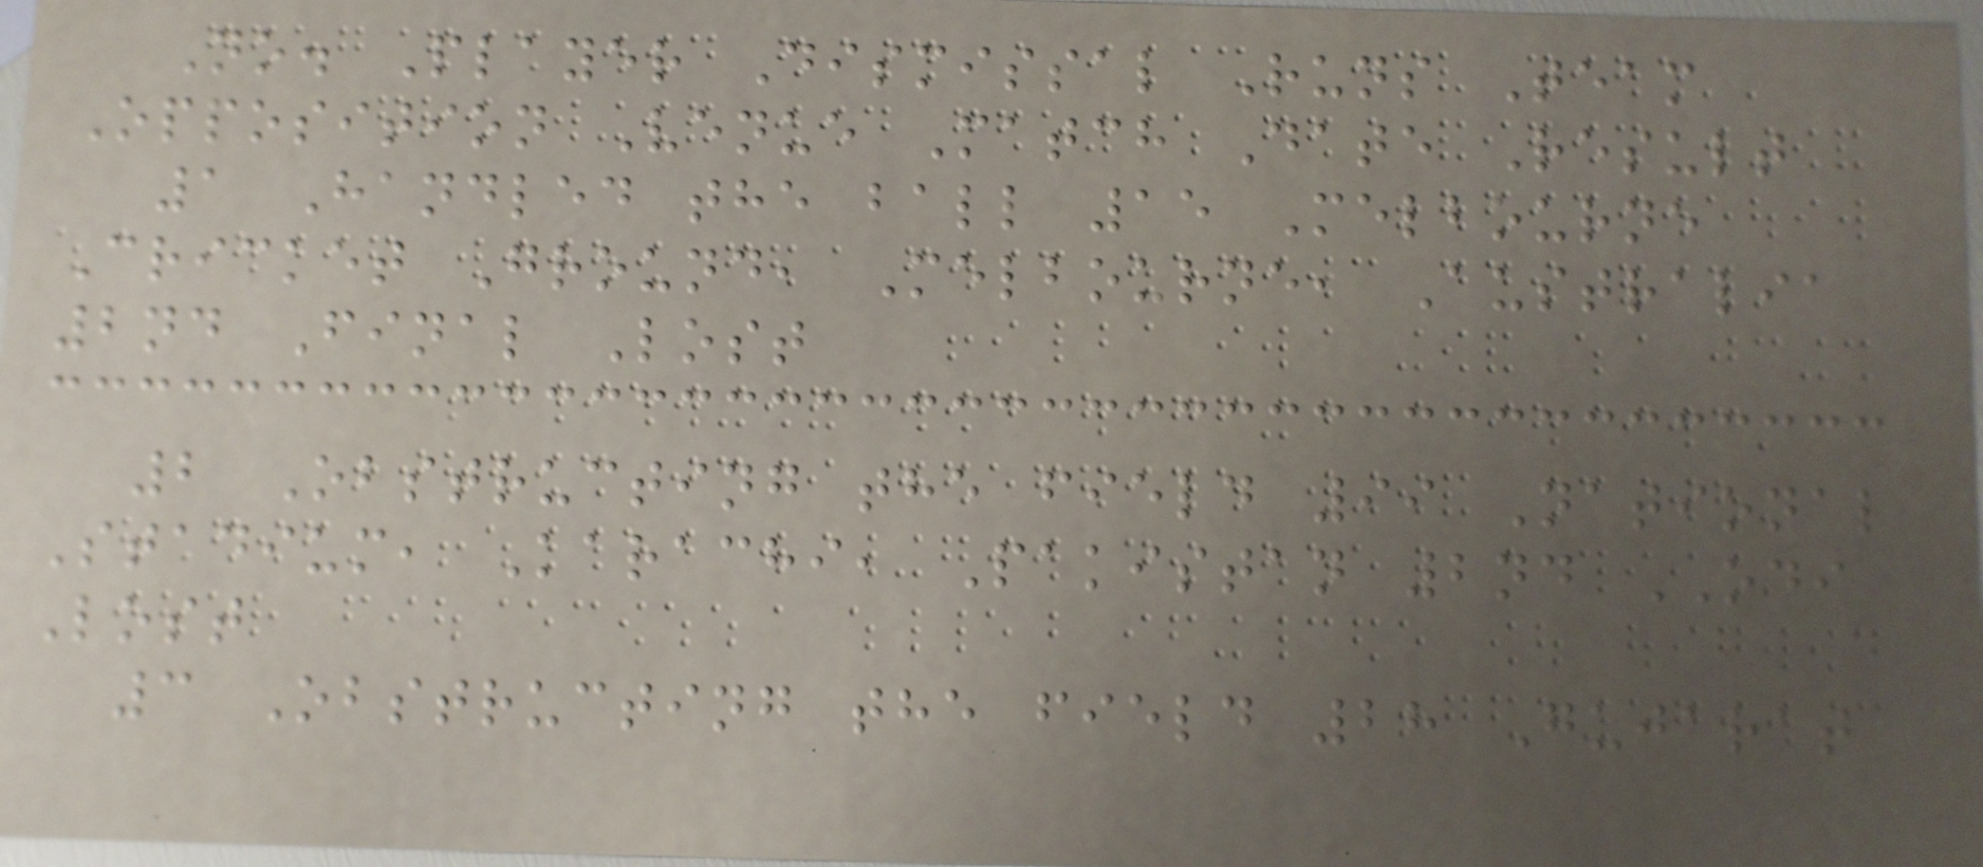No. Player Dismissal Runs Team
Opposition Venue Match Date Result
1 Handled the ball 15 Melbourne
Cricket Ground, Melbourne, Australia
2nd Final Lost
2 Obstructing the field 99 National
Stadium, Karachi, Pakistan 2nd ODI
Lost
3 Obstructing the field 28 Gujarat
